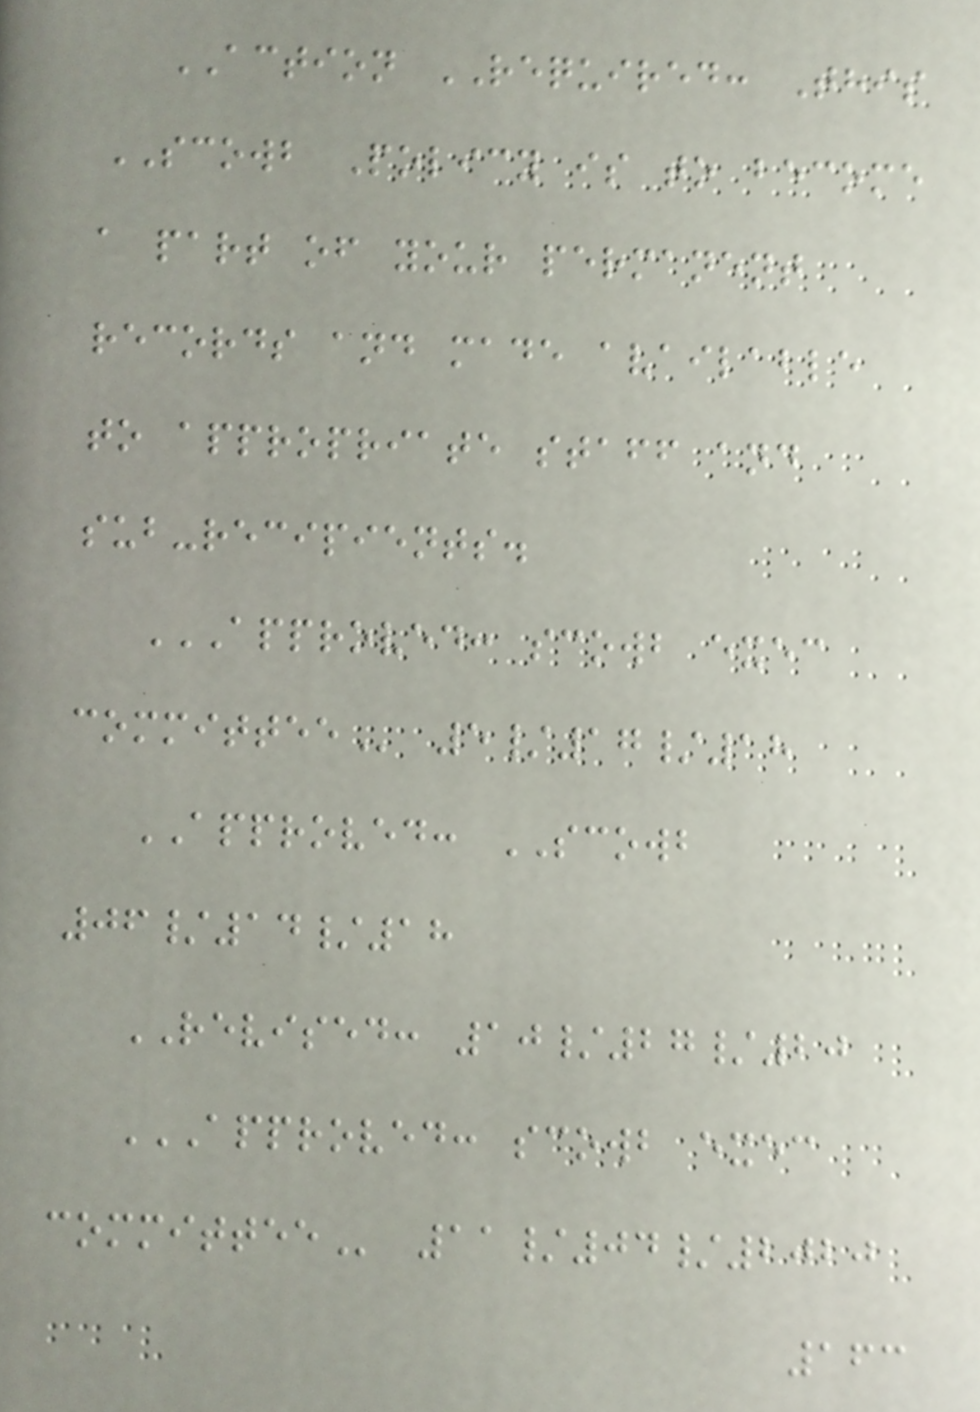ACTION REQUIRED: This
SCOWB Policy is to become
a part of your permanent
records and made available
to appropriate staff and
sub-recipients.
APPROVED: SCOWB EXEC
COMMITTEE 5/17/18
APPROVED: SCOWB
06/14/18
REVISED: 10/27/20
APPROVED: SCOWB EXEC
COMMITTEE 11/04/2020
163
